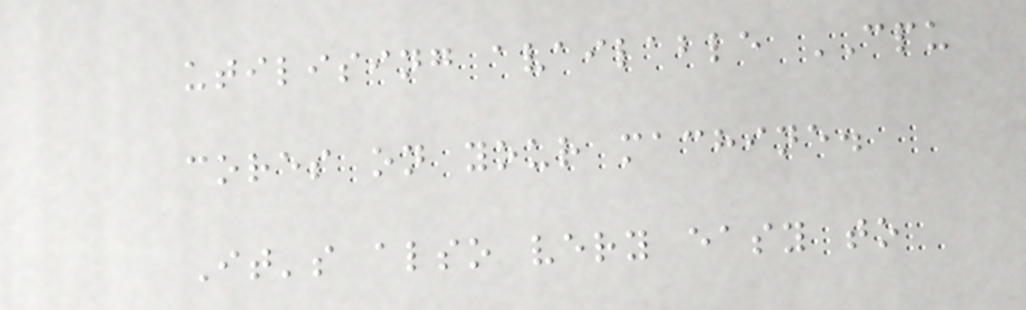utilising available CPU
cores on your machine.
It's also very easy to
